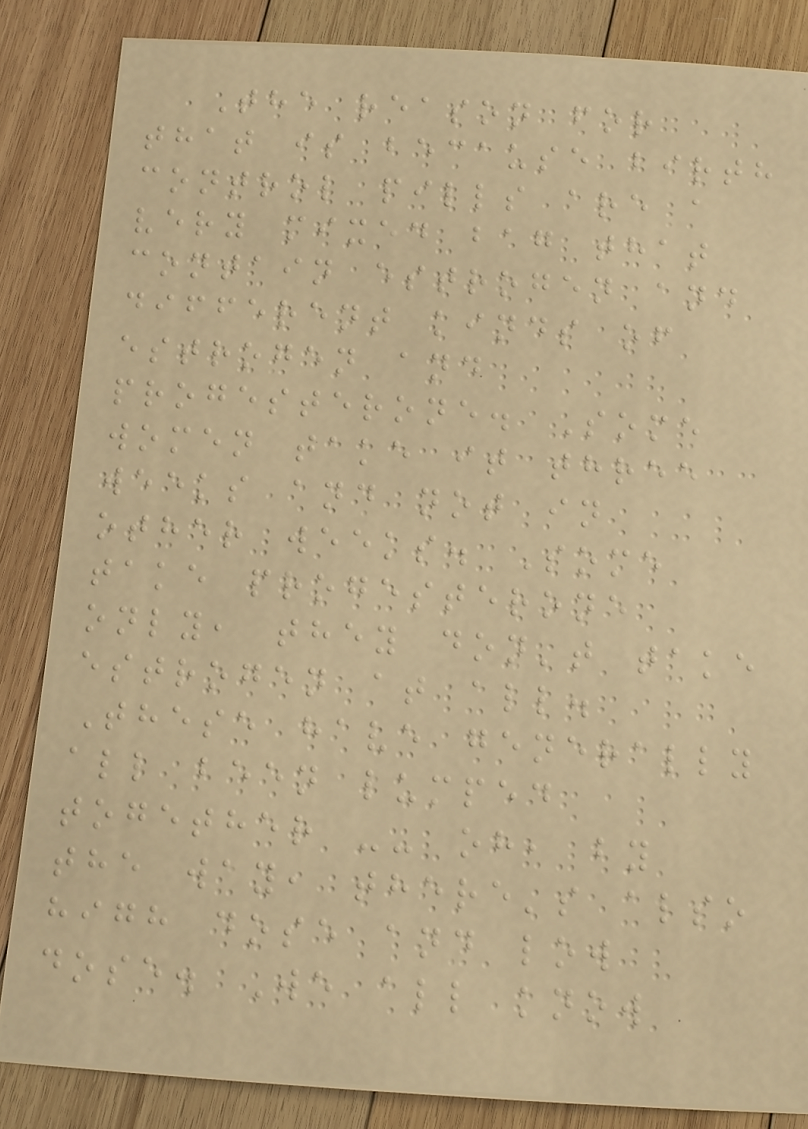The reason for
that is because birth
control pills are a
very mixed bag that
contain estrogen and
different kinds of
estrogen and
progesterone. Some
women take it three
weeks and not in
other weeks. Some
take progesterone
only, they don't take
estrogen at all.
These have generally
all been lumped
together -- oh, by
the way, there's also
high dose and low
dose. We all know
